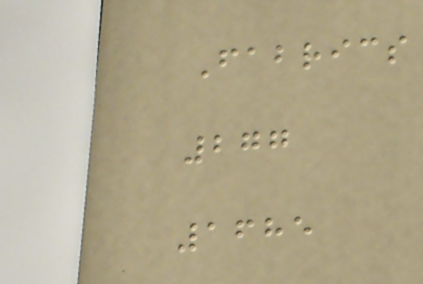Fabrics
277
1685
